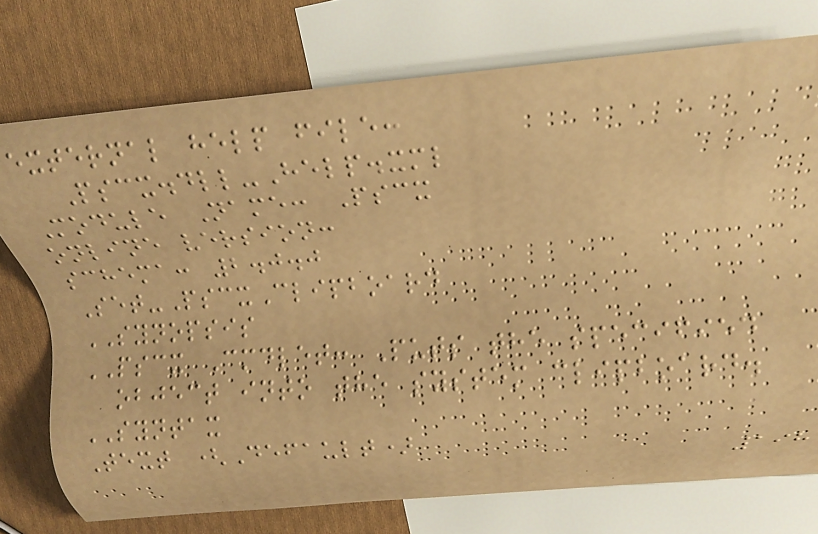external help file:
Pscx.dll-Help.xml
Module Name: Pscx
online version:
schema: 2.0.0
Set-PscxClipboard
SYNOPSIS
PSCX Cmdlet: Puts the specified
object into the system clipboard.
SYNTAX
Text (Default)
198
